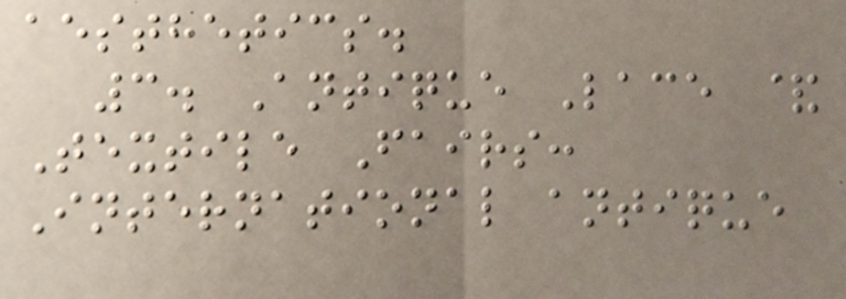aesthetics.
3. Antique Lace &
Textile Fairs:
International antique
